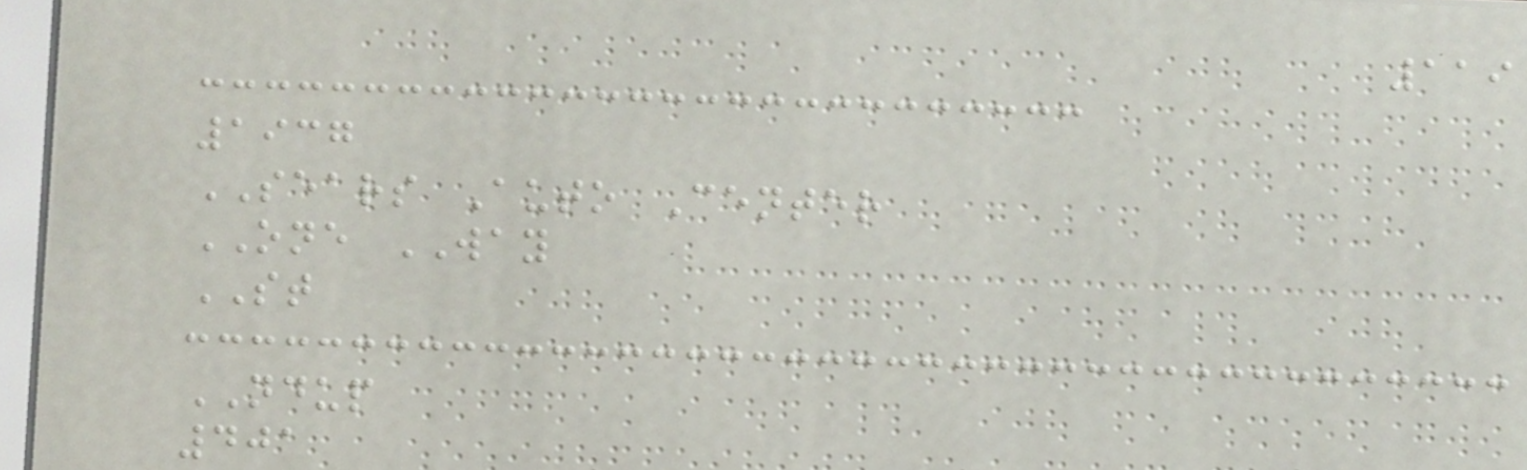119
1937
SEARS Auto Center
ONE WAY
ST
NDUP
401
